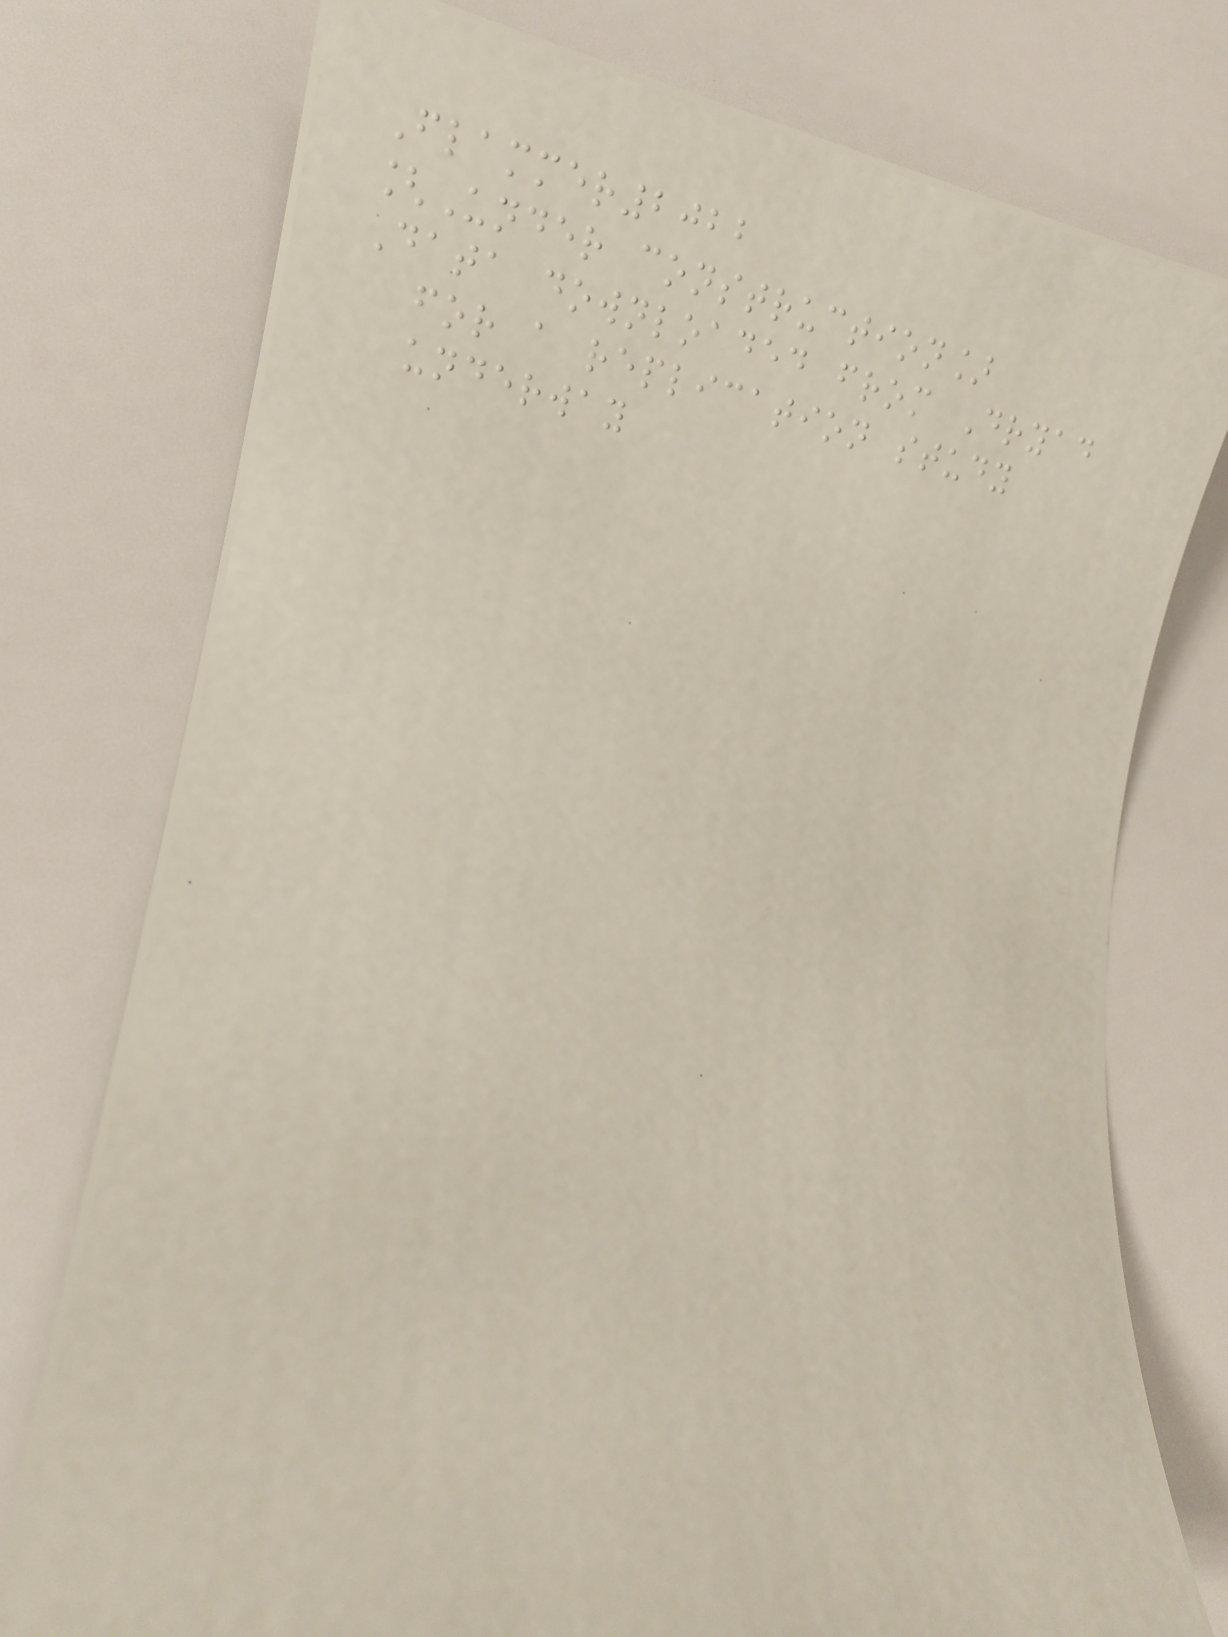Flammer2022
[Under construction]
Data downloaded from Dryad
for a replication study
underway
